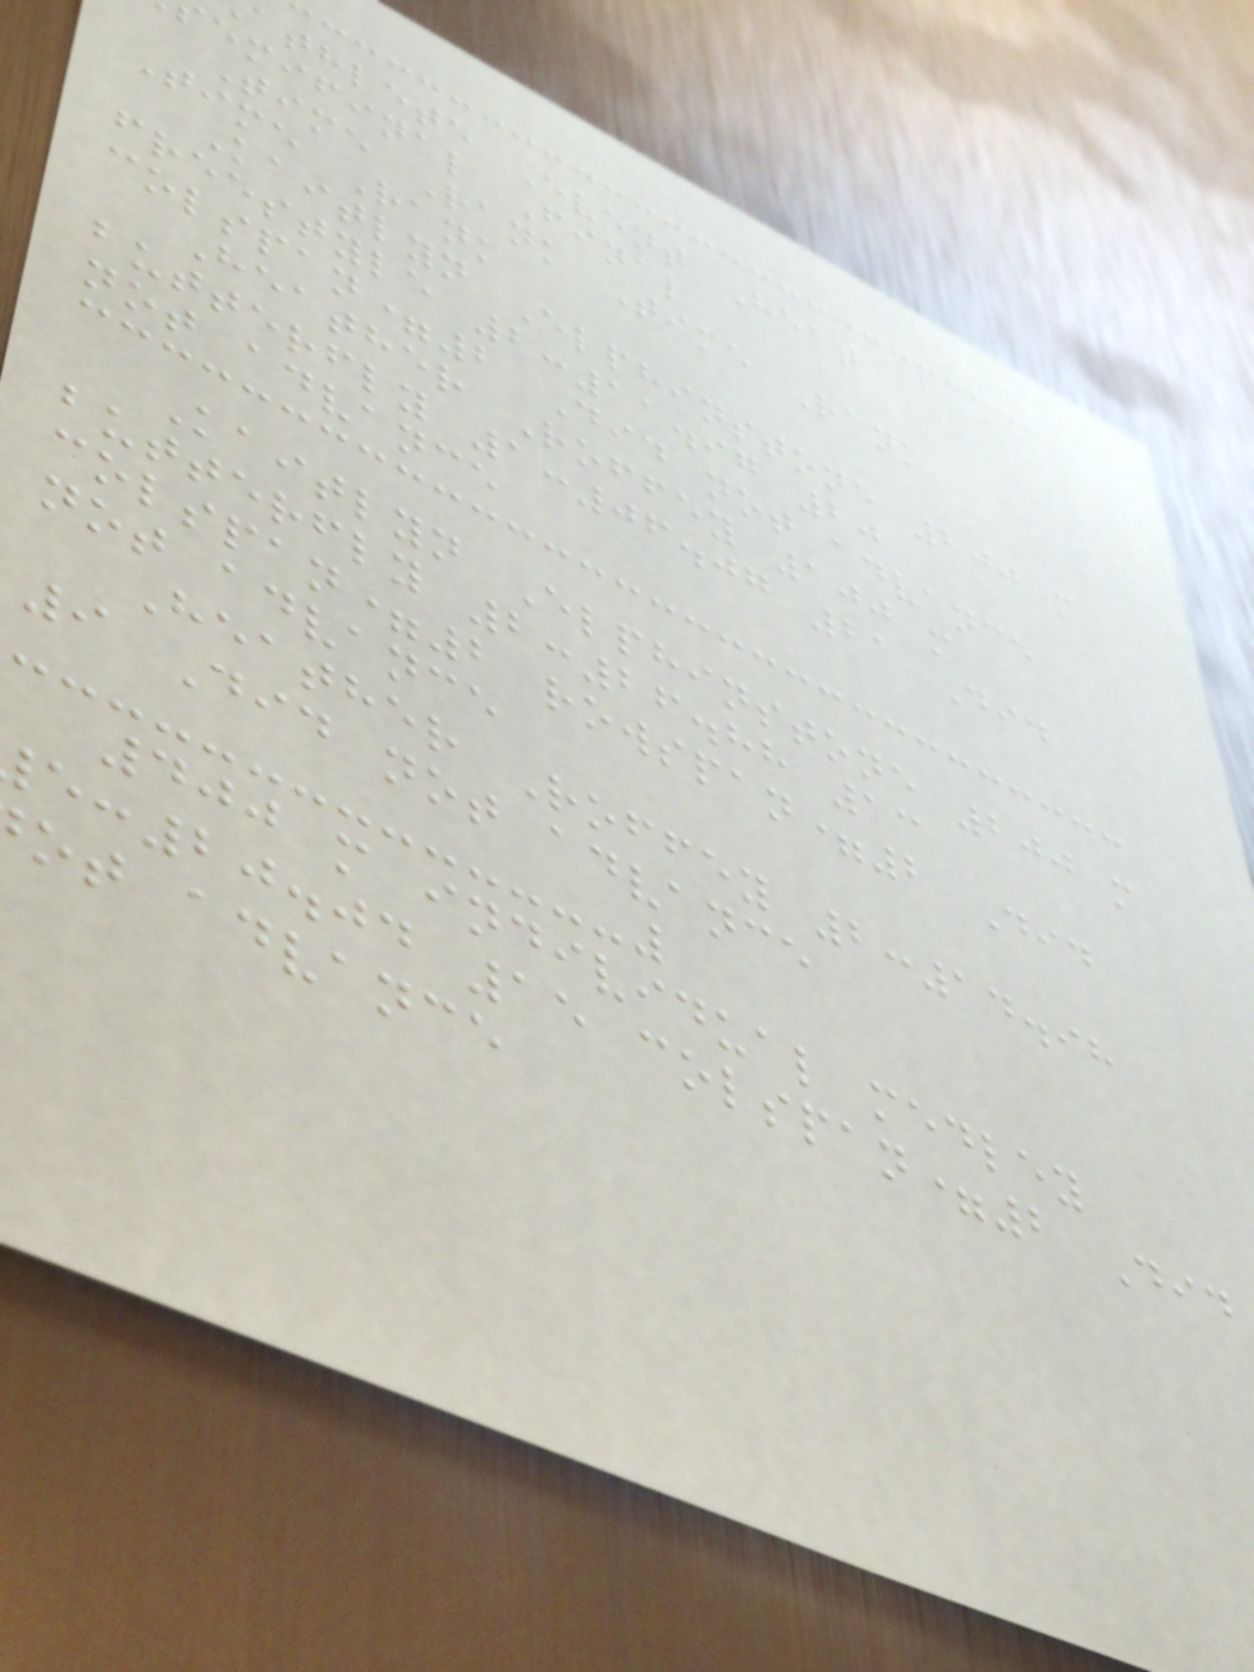athlete Event Heat
emifinal Final
Time Rank Time Rank
Time Rank
Kaitlyn Elphinstone 200 m
freestyle 2:11.97 20
colspan=2 Did not advance
Heather Roffey 100 m
butterfly 1:06.07 21 Did
not advance
Kaitlyn Elphinstone 200 m
butterfly 2:26.88 13
colspan=2 rowspan=2 Did
not advance
Heather Roffey 2:14.98
9 Did not advance
400 m individual medley
:20.04 15 colspan=2 Did
ot advance
